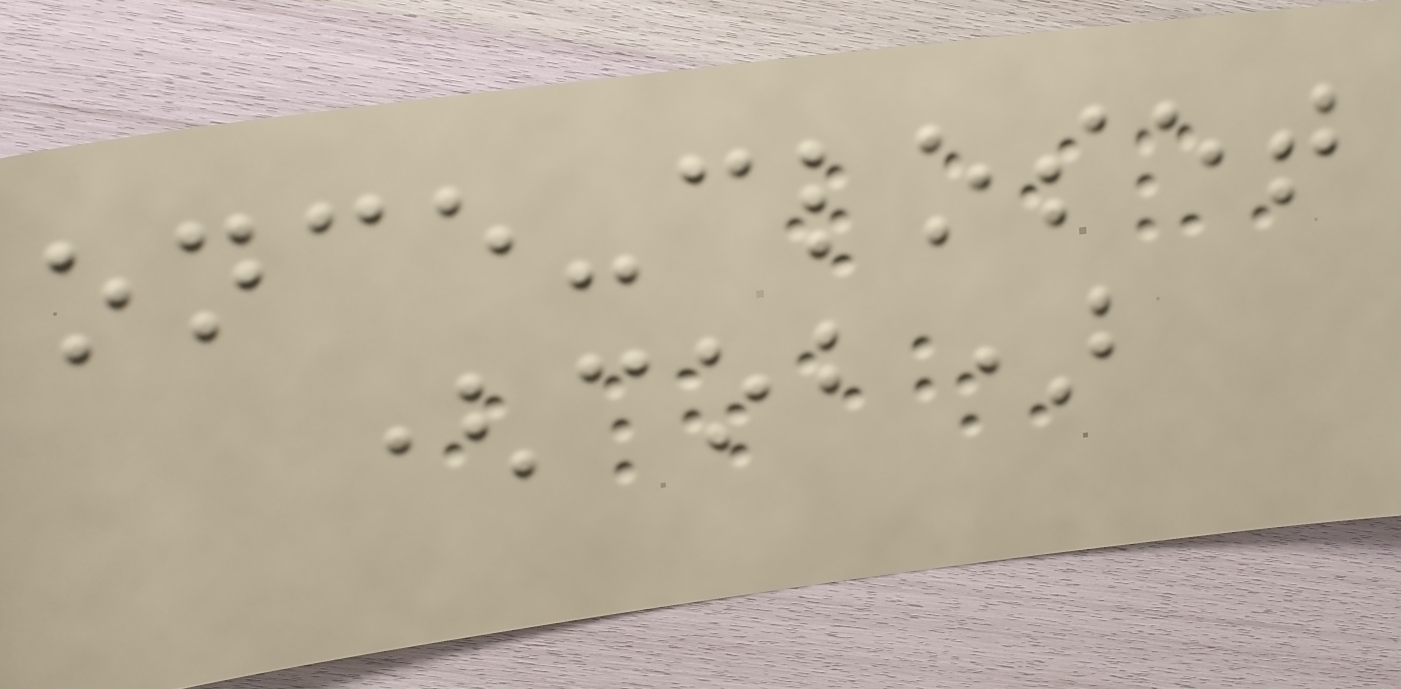once-closet
(cob)
